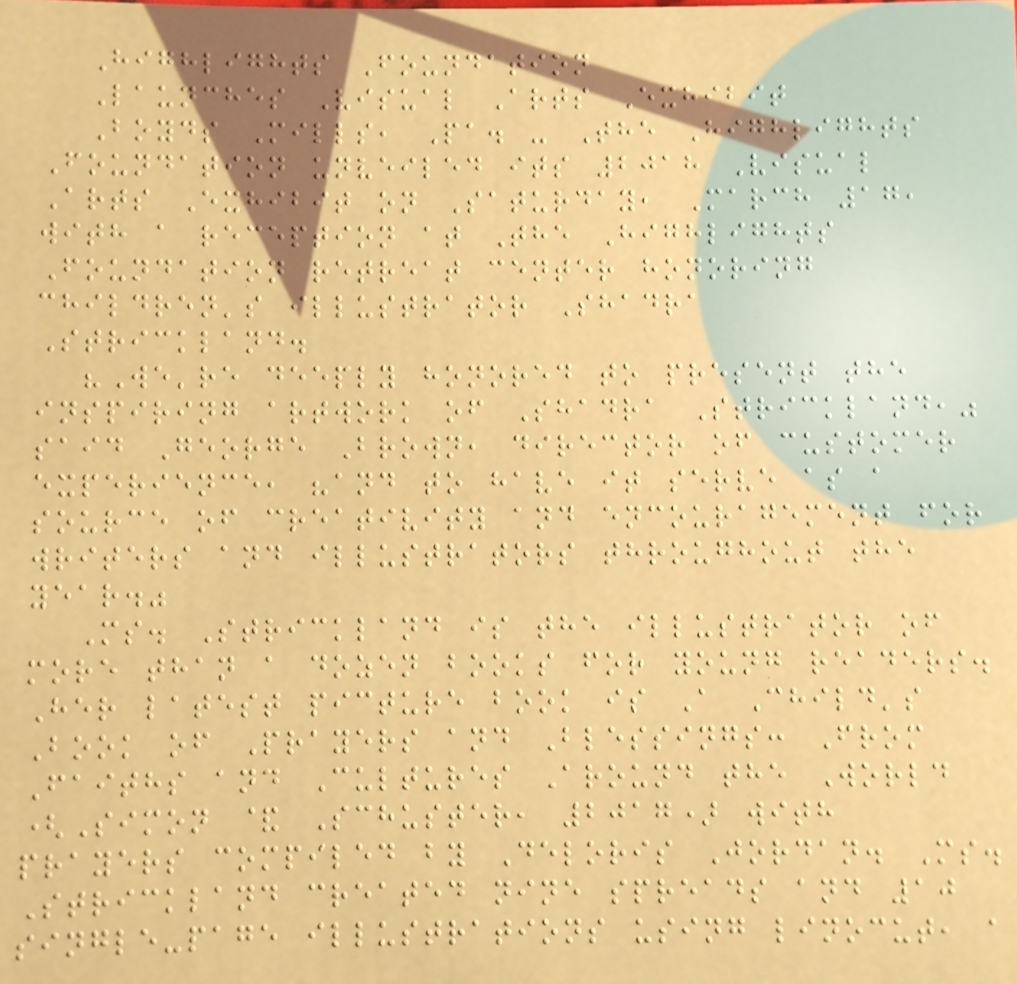Highlights Foundation
Launches Visual Arts Exhibit
Boyds Mills, Pa. - The Highlights
Foundation unveiled its 2018 Visual
Arts Exhibit on Saturday, March 17,
with a reception at The Highlights
Foundation retreat center honoring
children's illustrator Shadra
Strickland.
"We're deeply honored to present the
inspiring artwork of Shadra Strickland,"
said George Brown, director of customer
experience, "and to have it serve as a
source of creativity and encouragement for
writers and illustrators throughout the
year."
Ms. Strickland is the illustrator of
more than a dozen books for young readers.
Her latest picture book is A Child's
Book of Prayers and Blessings: From
Faiths and Cultures Around the World
(Simon & Schuster, 2017) with
prayers compiled by Deloris Jordan. Ms.
Strickland created nine spreads and 10
single-page illustrations using linocut, a
